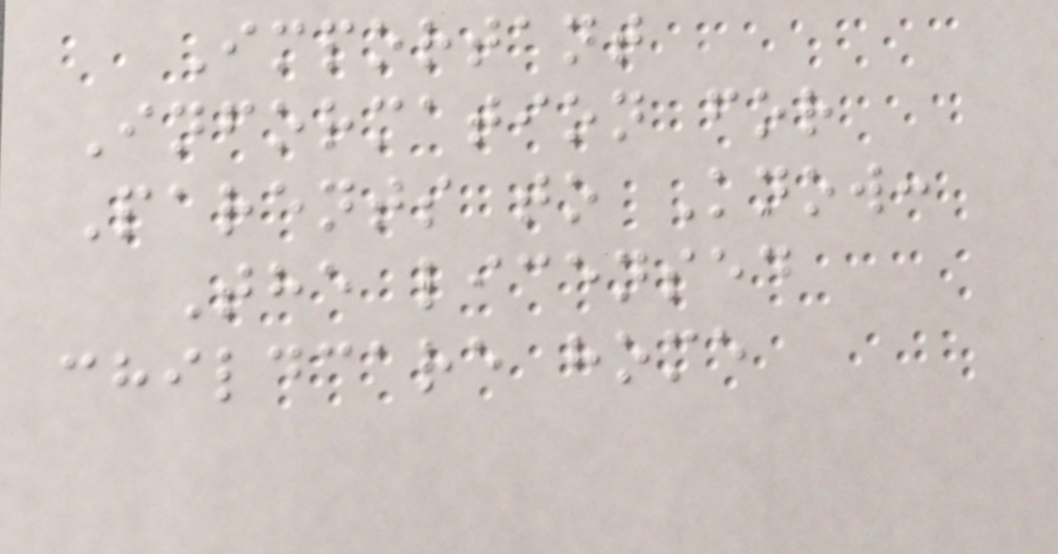Important
Information for
Parents to Know:
The licensed
childcare home
